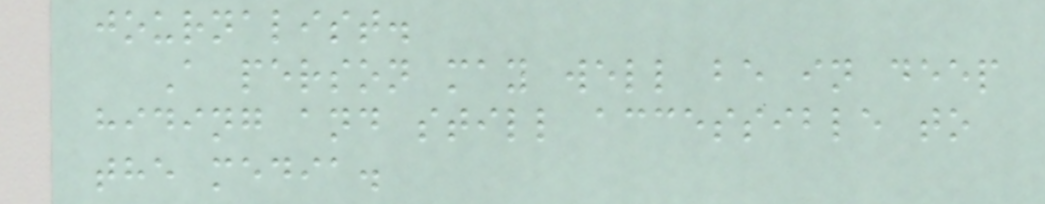journalist.
A person may well be in deep
hiding and still accessible to
the media.
